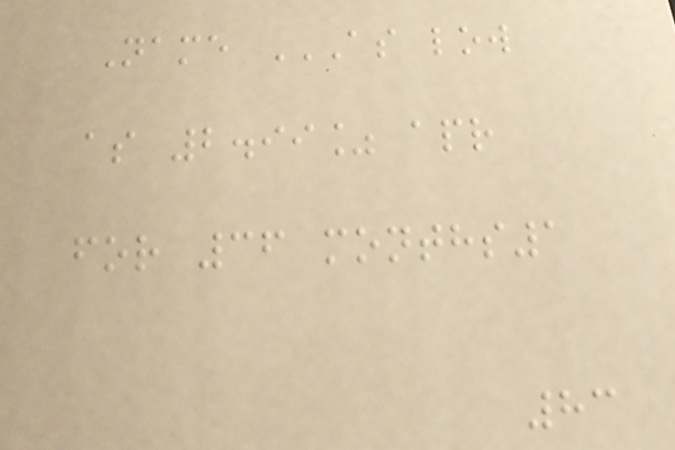Name AS LOW
AS 2.99% APR
FOR 36 MONTHS1
83
